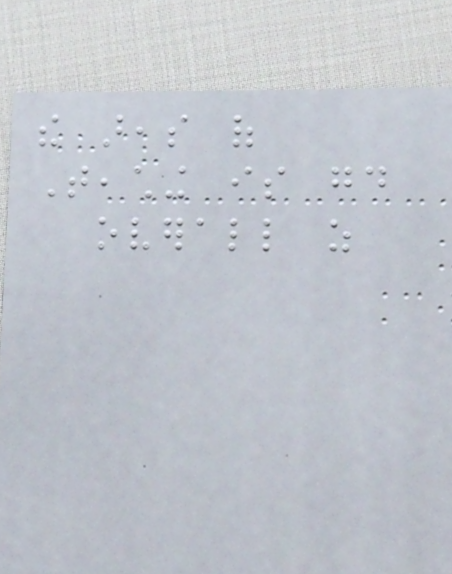the areas of
Teaching is good
overall as
